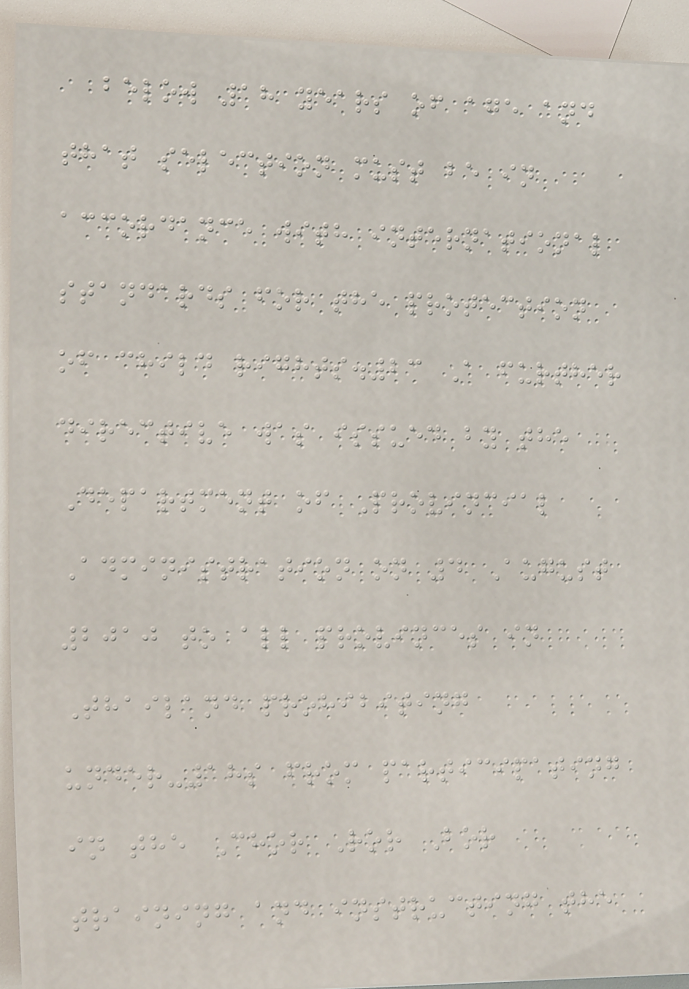below 18 years of age and
that selection must be in
accordance with international
standards for the protection
of child rights.23 A further
directive was issued by the
Department of Provincial
Administration on 4 August
2010 to all provinces in
Thailand prohibiting
under-18s from participating
in the Chor Ror Bor
training and instructing the
